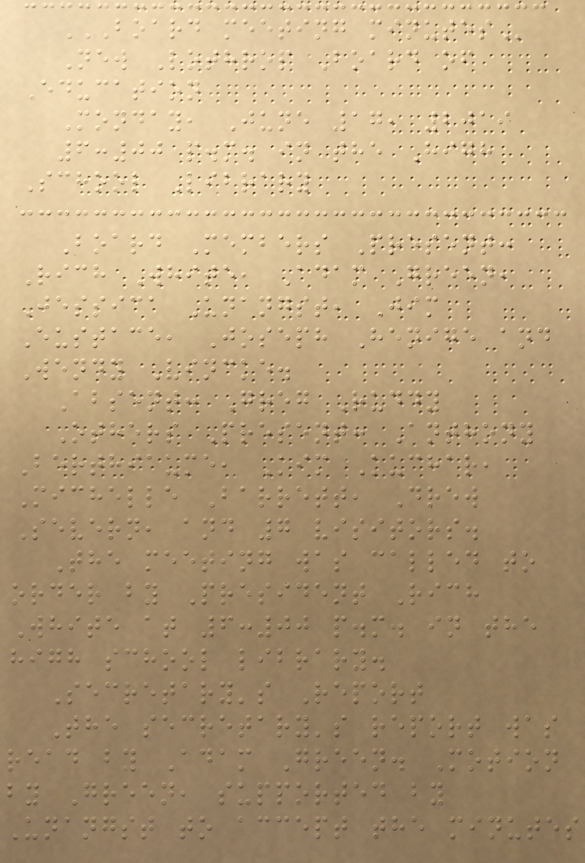BOARD MEETING MINUTES
New Lothrop Board of
Education
Monday, June 17, 2019
6:00 p.m. in the High
School Library
Board Members Present:
Rich White, Adam Green,
Jessica Unangst, Jim
Eustace, Joseph Henige and
Wendy Vincke.
Absent: Greg Ruddy
Others Present: Anthony
Berthiaume, Kim Kuchar,
Michelle Barrett, Drew
Severn, and 7 visitors.
The meeting was called to
order by President Rich
White at 6:00 p.m. in the
high school library.
Secretary's Report
The secretary's report was
read by Adam Green. Motion
by Green, supported by
Unangst to accept the minutes
